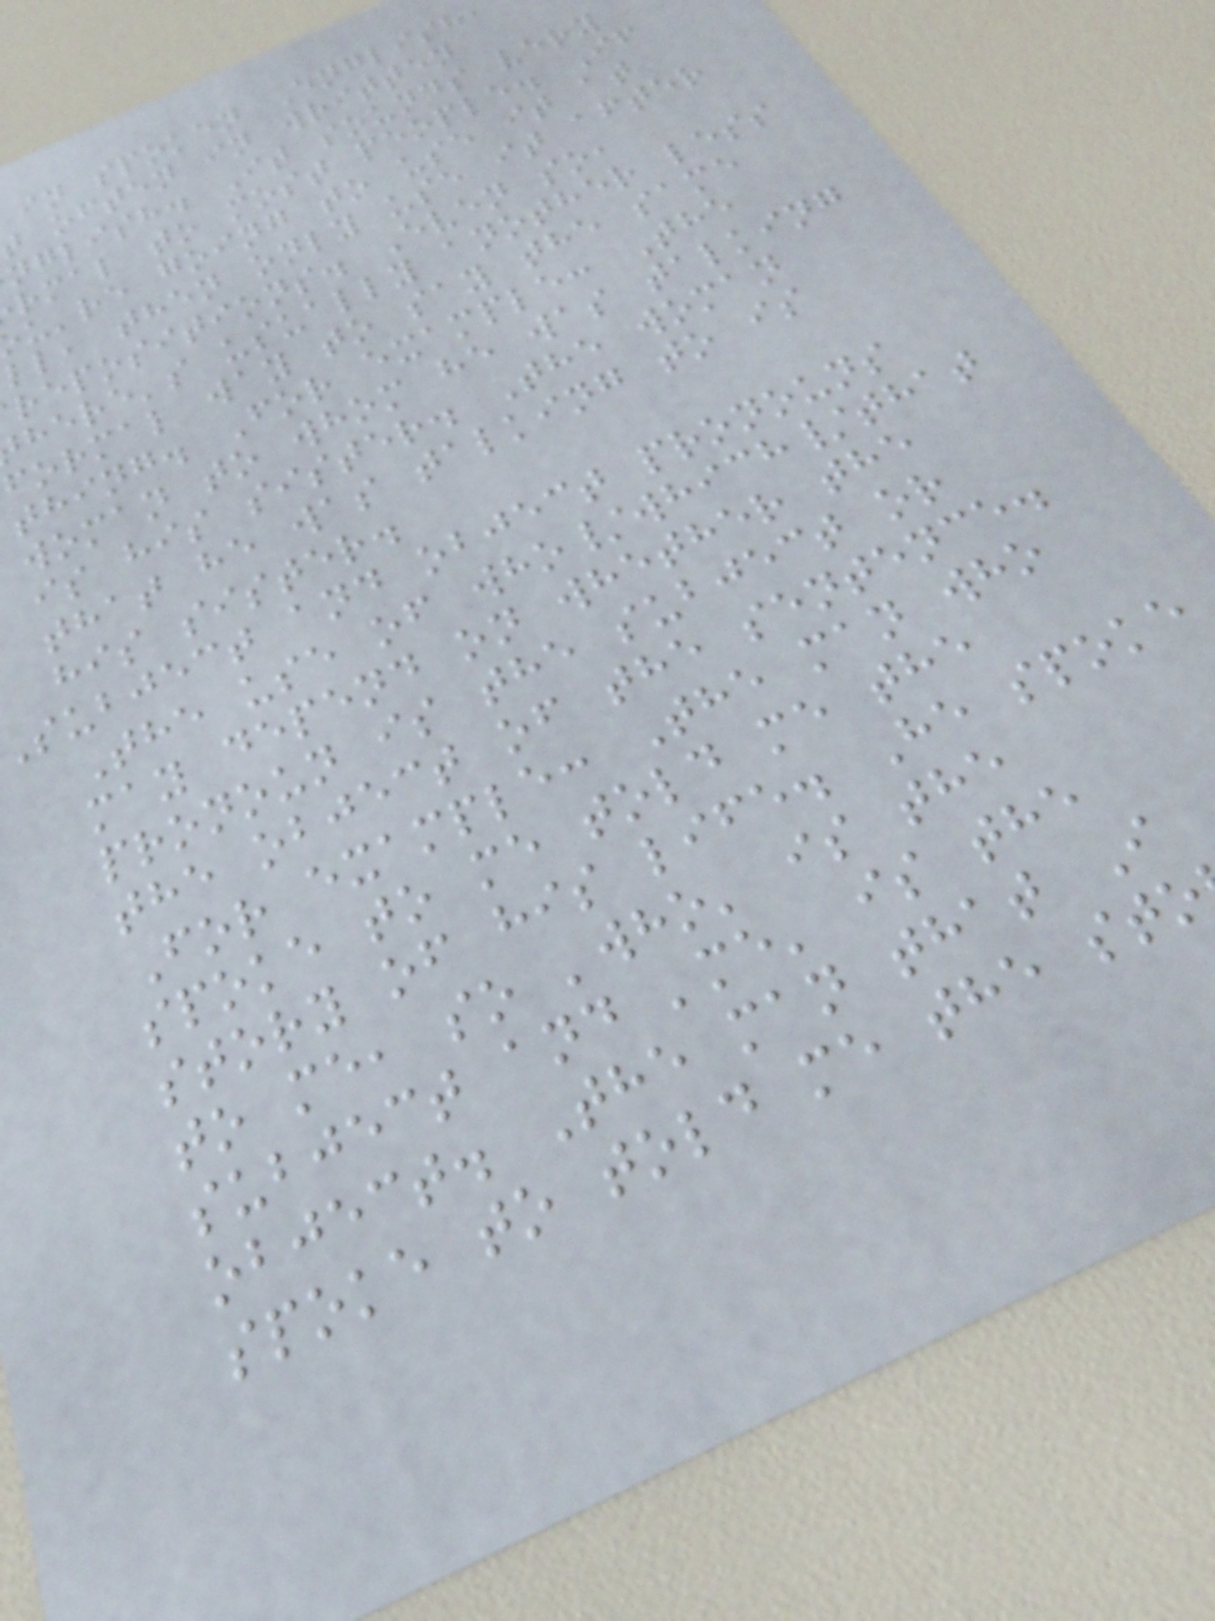in spoken English
often in written
nglish. It sounds very
rmal to most people. If
u're going to use it at
ll, then only use it after
repositions. Even so,
here's usually another less
formal way to say the same
thing. For example: The
woman to whom he was talking
is his sister. The woman
that he was talking to is
his sister.
subject and object pronouns
The use of who/which/that
may depend on whether the
pronoun is the subject or
the object of the sentence.
For example: The man who
spoke to me told me the
story of his life. He spoke
to me, so 'who' is the
subject and 'me' is the
object. The man that I
spoke to told me the sto
